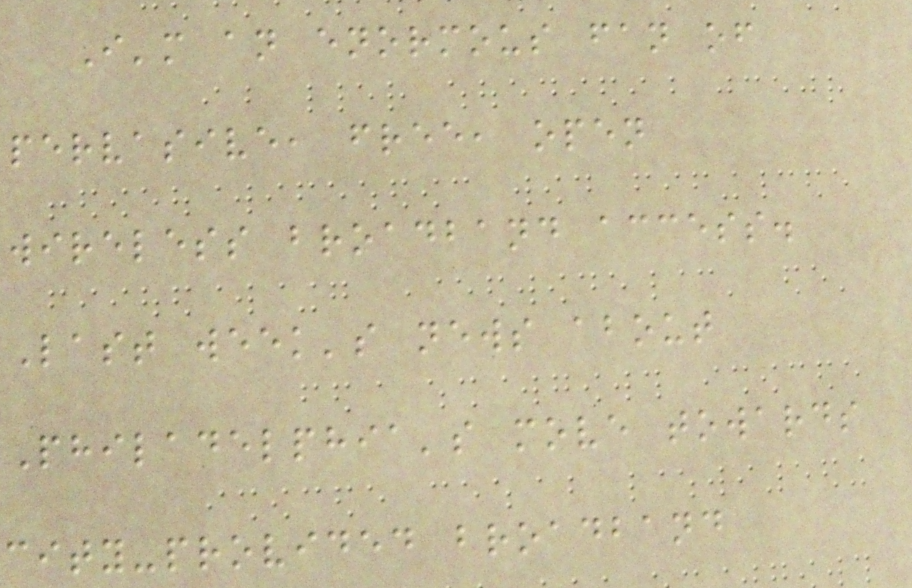I'm an enormous fan of
pervasive, free, open
wireless broadband access.
Last week's news about
Philadelphia's move towards
city-provided broadband
